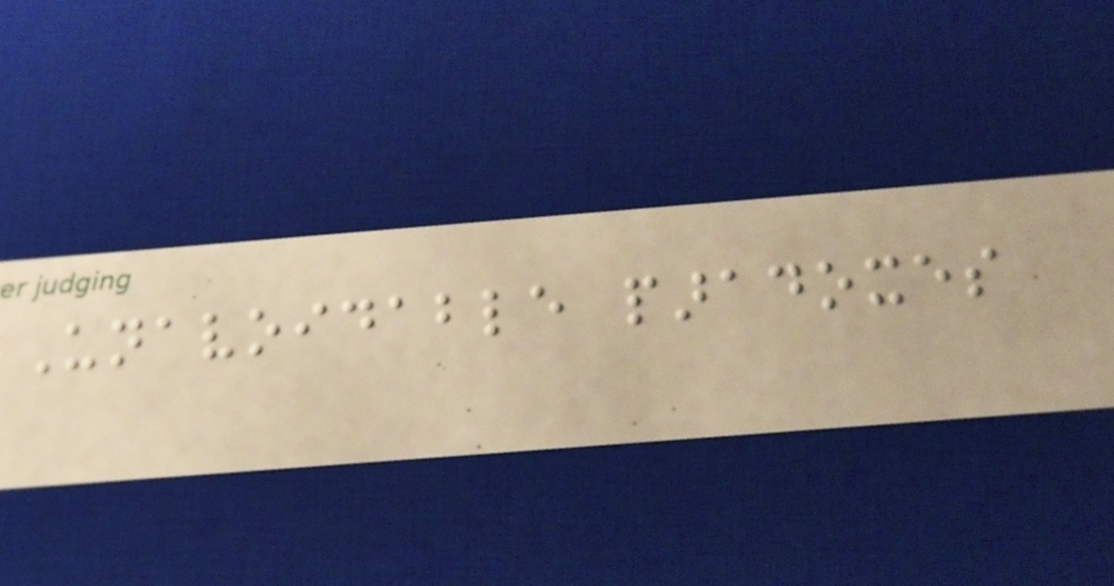Unavoidable paradoxes
